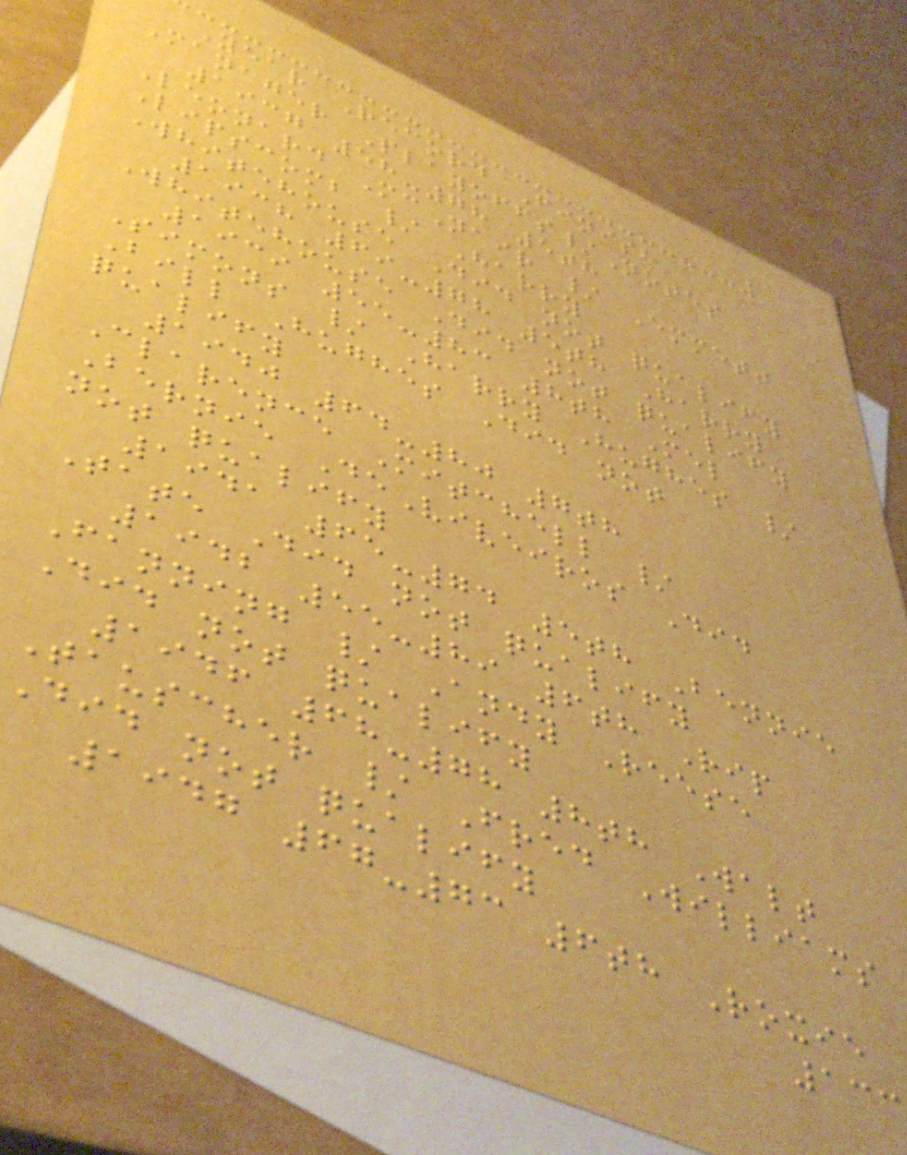Year Record Finish
Manager Playoffs/Notes
1937 58-78 5th
Leonard McNair / Emmett
Lipscomb / Harry
Whitehouse Did not qualify
1938 69-78 5th Harry
Whitehouse Did not qualify
1939 55-83 8th Mel
Simons / Harry Hughes /
Bill Hughes Did not
qualify
1940 64-80 7th
Clarence Mitchell /
Bernie DeViveiros Did
not qualify
1941 65-74 5th Bennie
Tate Did not qualify
1942 55-89 6th Rip
Fanning / Andy Reese
Did not qualify
1946 68-78 8th Walt
Tauscher / Fred Williams
Did not qualify
1947 67-73 6th Roxie
133
